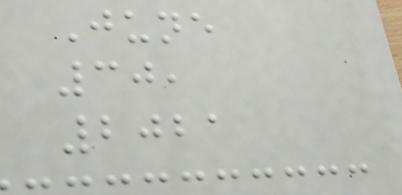June
30,
2021
